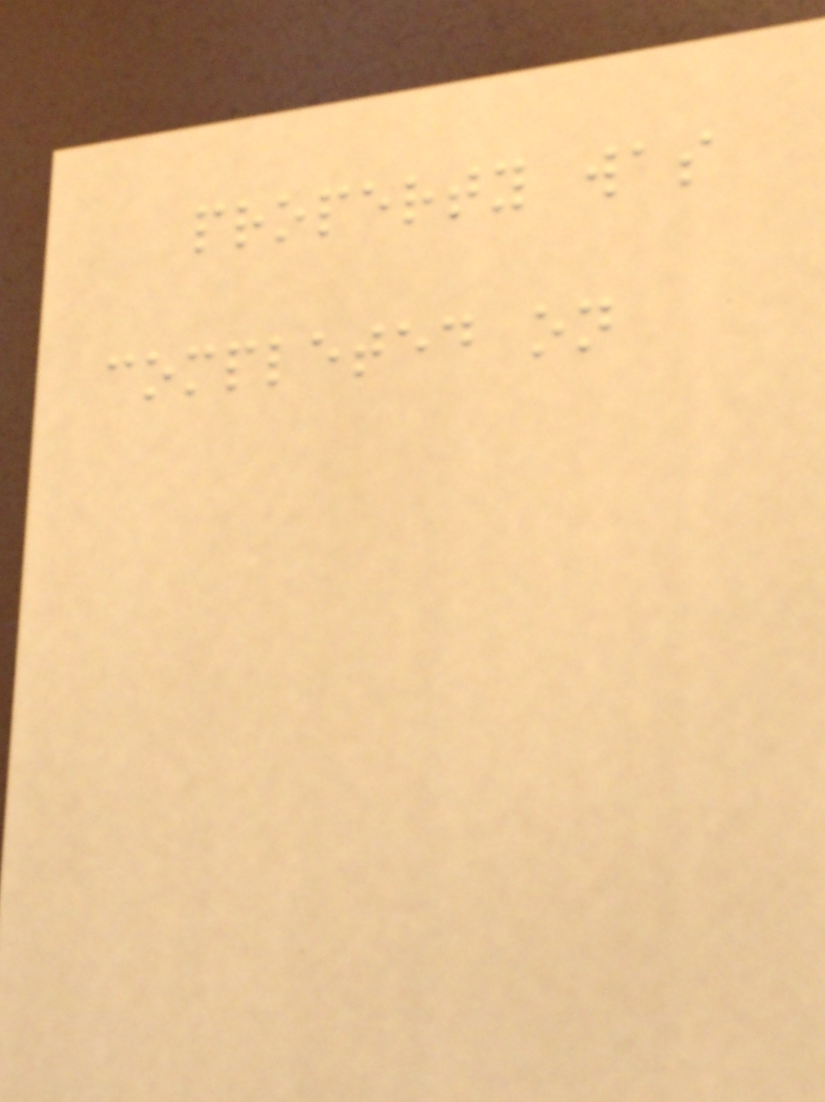property was
completed on
